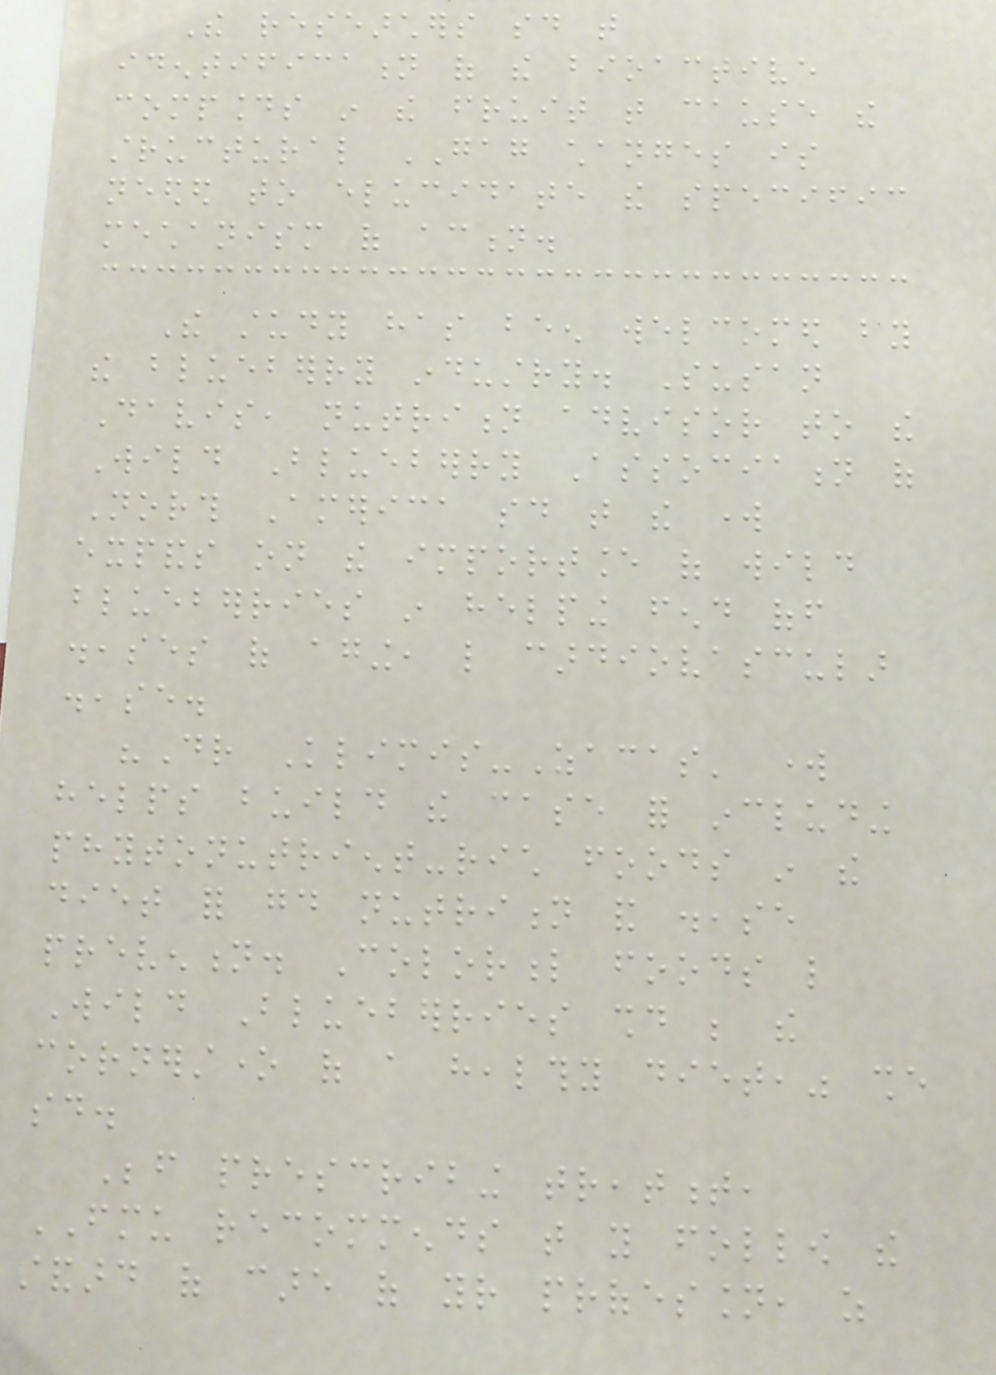The researchers said that
identification of the bioactive
compounds in the fruit that cause the
structural GAG changes is
needed to elucidate the specific
mechanism of action.
The study has been welcomed by
the blueberry industry. Susan
Davis, nutrition advisor to the
Wild Blueberry Association of
North America said that the work
expands on the importance of wild
blueberries in helping fend off
diseases of aging, like cardiovascular
disease.
"Dr Klimis-Zacas' work
helps build the case for including
phytonutrient-rich foods in the
diet for good nutrition and disease
prevention. Colorful foods like
Wild Blueberries should be the
cornerstone of a healthy diet," she
said.
Before prescribing treatment,
FMU recommends that you follow the
standard of care of your profession, as
